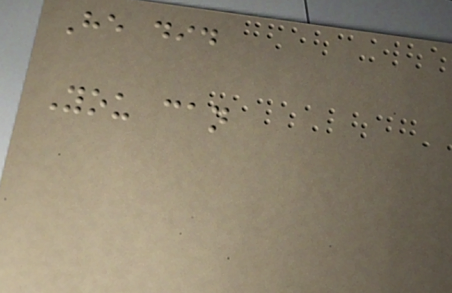He did
You can
